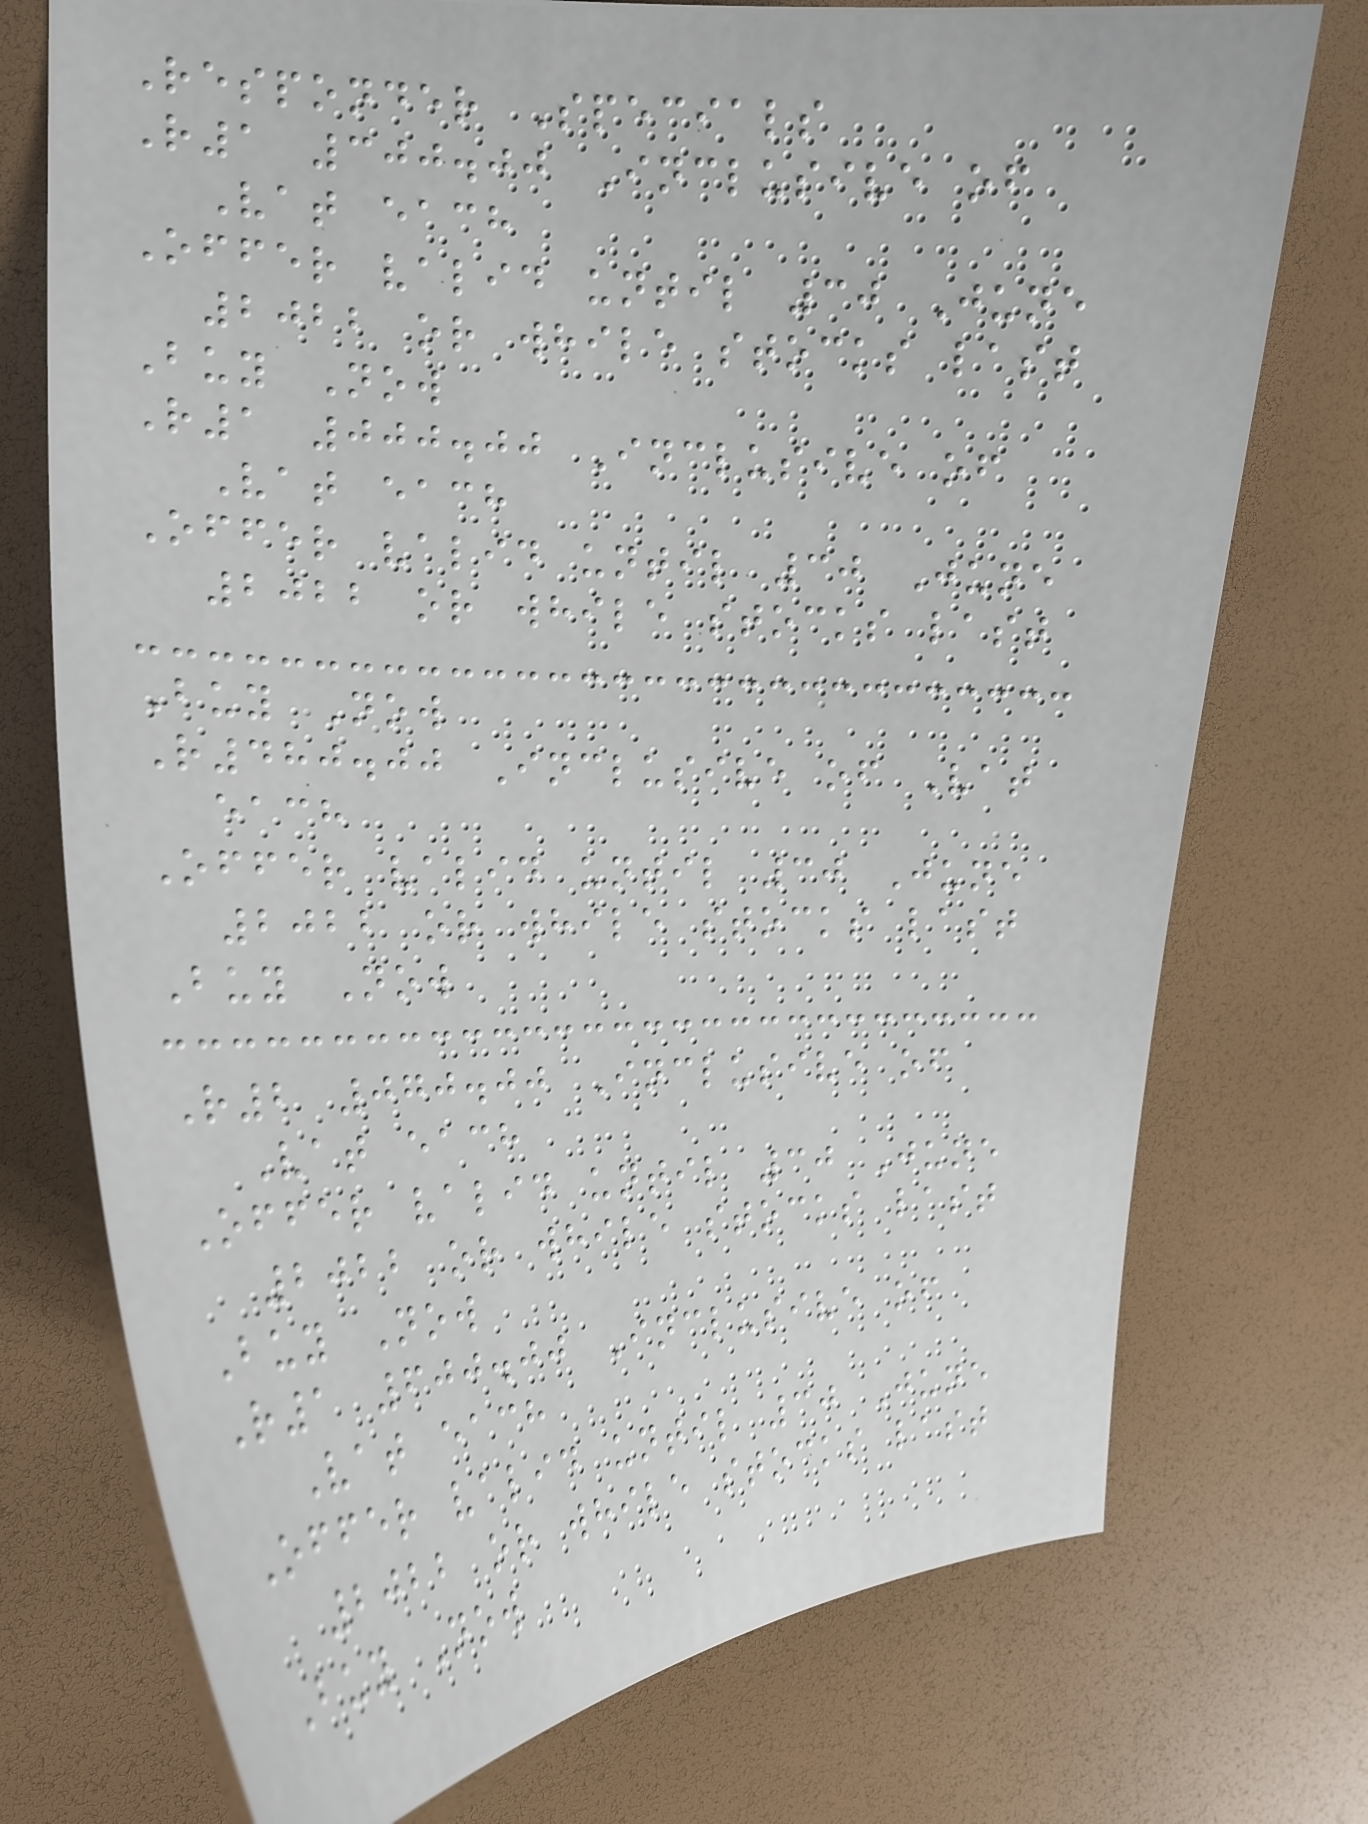Responder Specials
R1 300.00 Inclusive of
Vat each
Offer valid until 30 June
2022 or while stocks last
Buy Now
R1 000.00 Inclusive of
Vat each
Offer valid until 30 June
2022 or while stocks last
Buy Now
R480.00 Inclusive of Vat
each
Offer valid until 30 June
2022 or while stocks last
Buy Now
R2 070.00 Inclusive of
Vat each
Offer valid until 30 June
2022 or while stocks last
Buy Now
R1 600.00 Inclusive of
Vat each
Offer valid until 30 June
2022 or while stocks last
Buy Now
